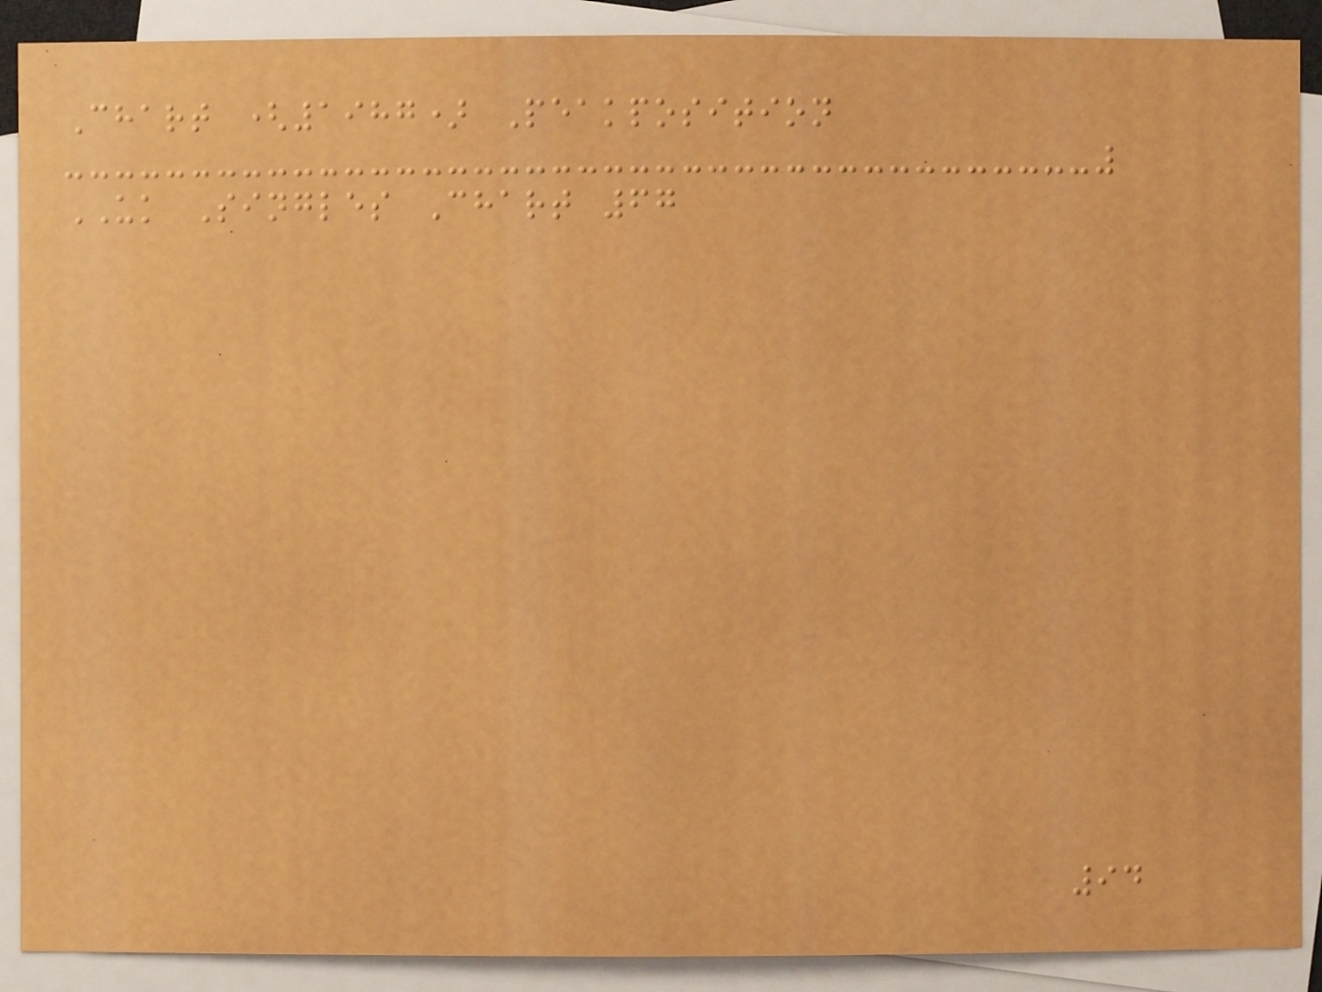Chart (1987) Peakposition
UK Singles Chart 67
94
